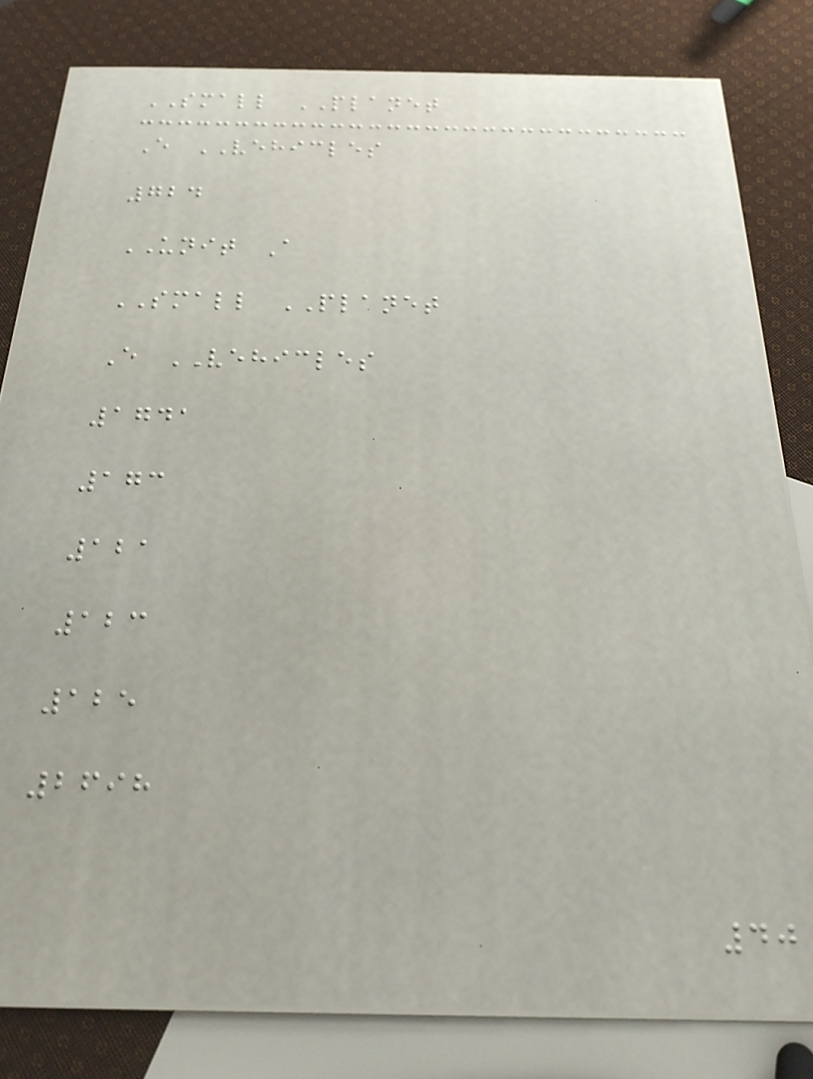SMALL PLANET
E VEHICLES
724
UNIT A
SMALL PLANET
E VEHICLES
1741
173
121
123
125
2698
40
